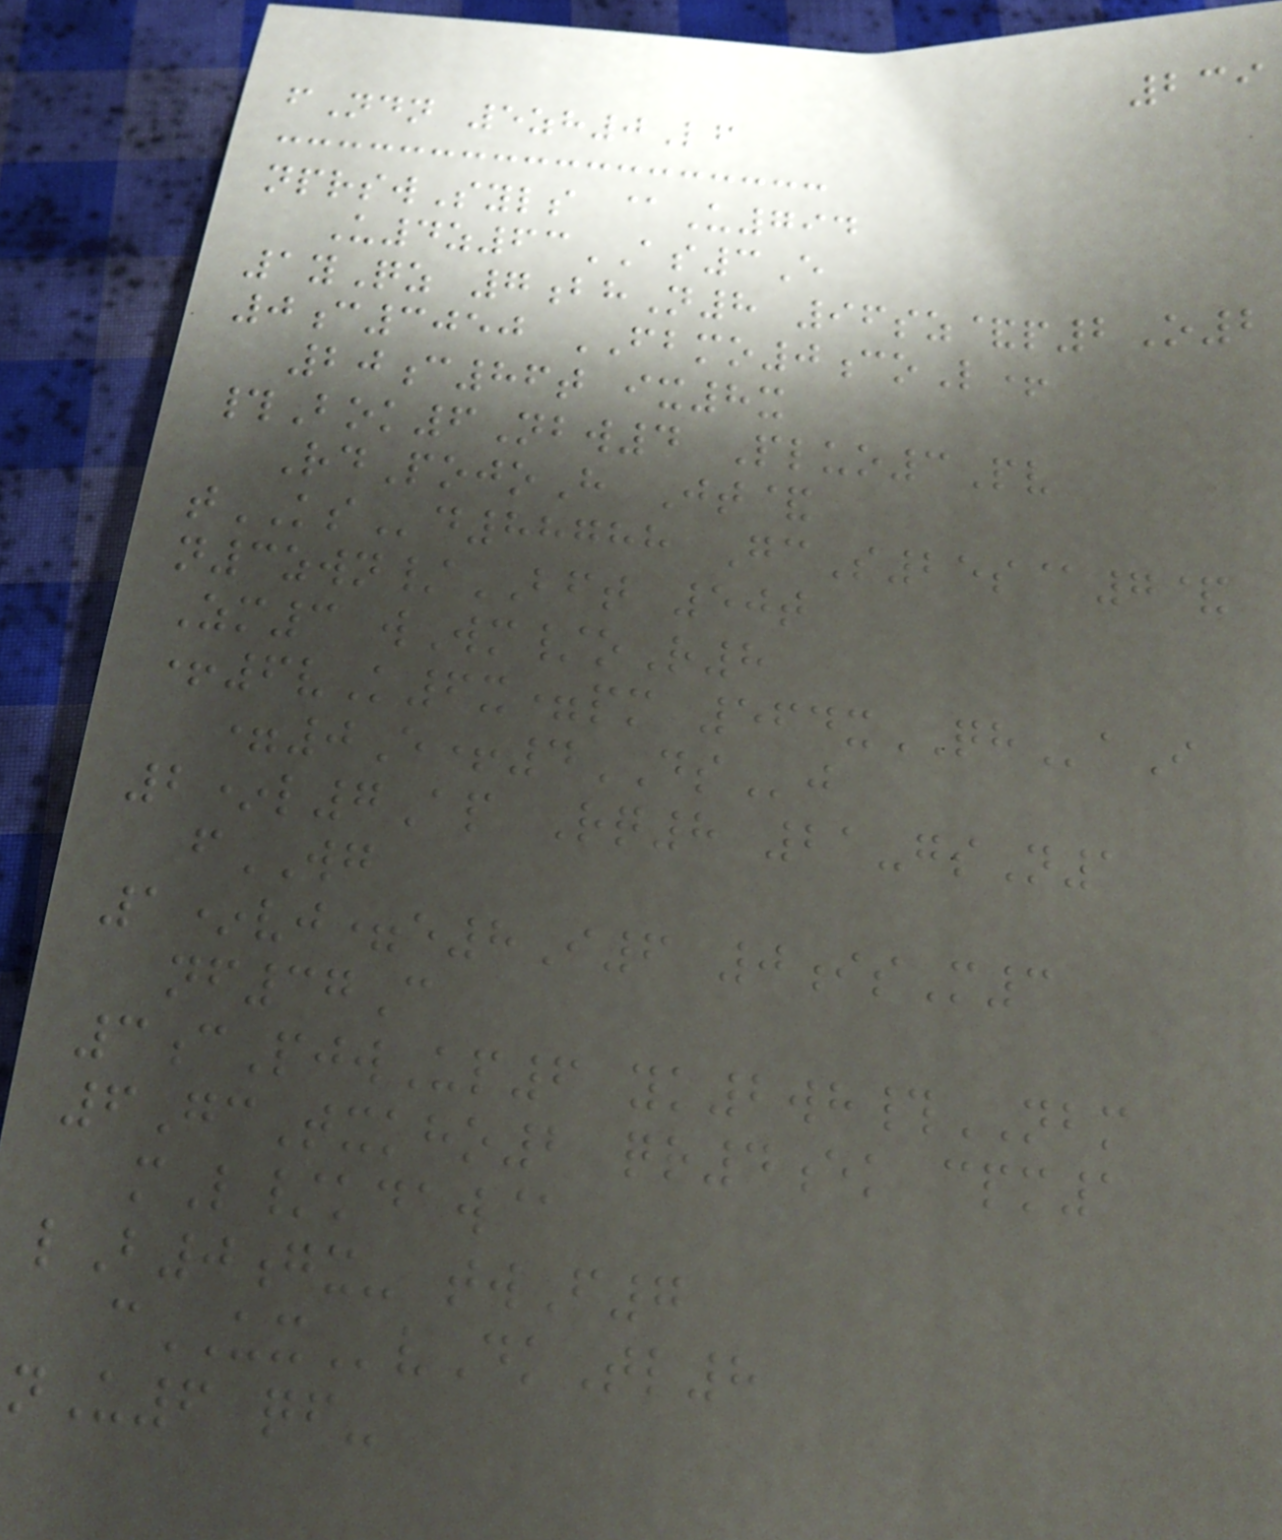239
fNdn 5zh0Lf
nprswSyls @U794
U4z63AS3E
1yQz 7bhN8 96sz&p2O2
0c3050 FBMO0coL+
20c86t ix8x
#Bok6Nbw4 Pluo3Pv
RdPojoH Jt&
tKSd88788 GcS25s@7&
n3zwn/BFT 50t
Zm3 wWm/oR8
+6vK6x=pm 564xQHaI
=0E+4DSj
2*l7Ap Rq8 21-gsN1
fWG
1*vj=e8I6 0isM3
nf37C
3cPjwUp6 yk2wh#NBM
6GcTxkho2 qr4ek cpm1
mL/kdaw@
lB0gx- twF7
cUXvDkTl8
nU6 qf-
